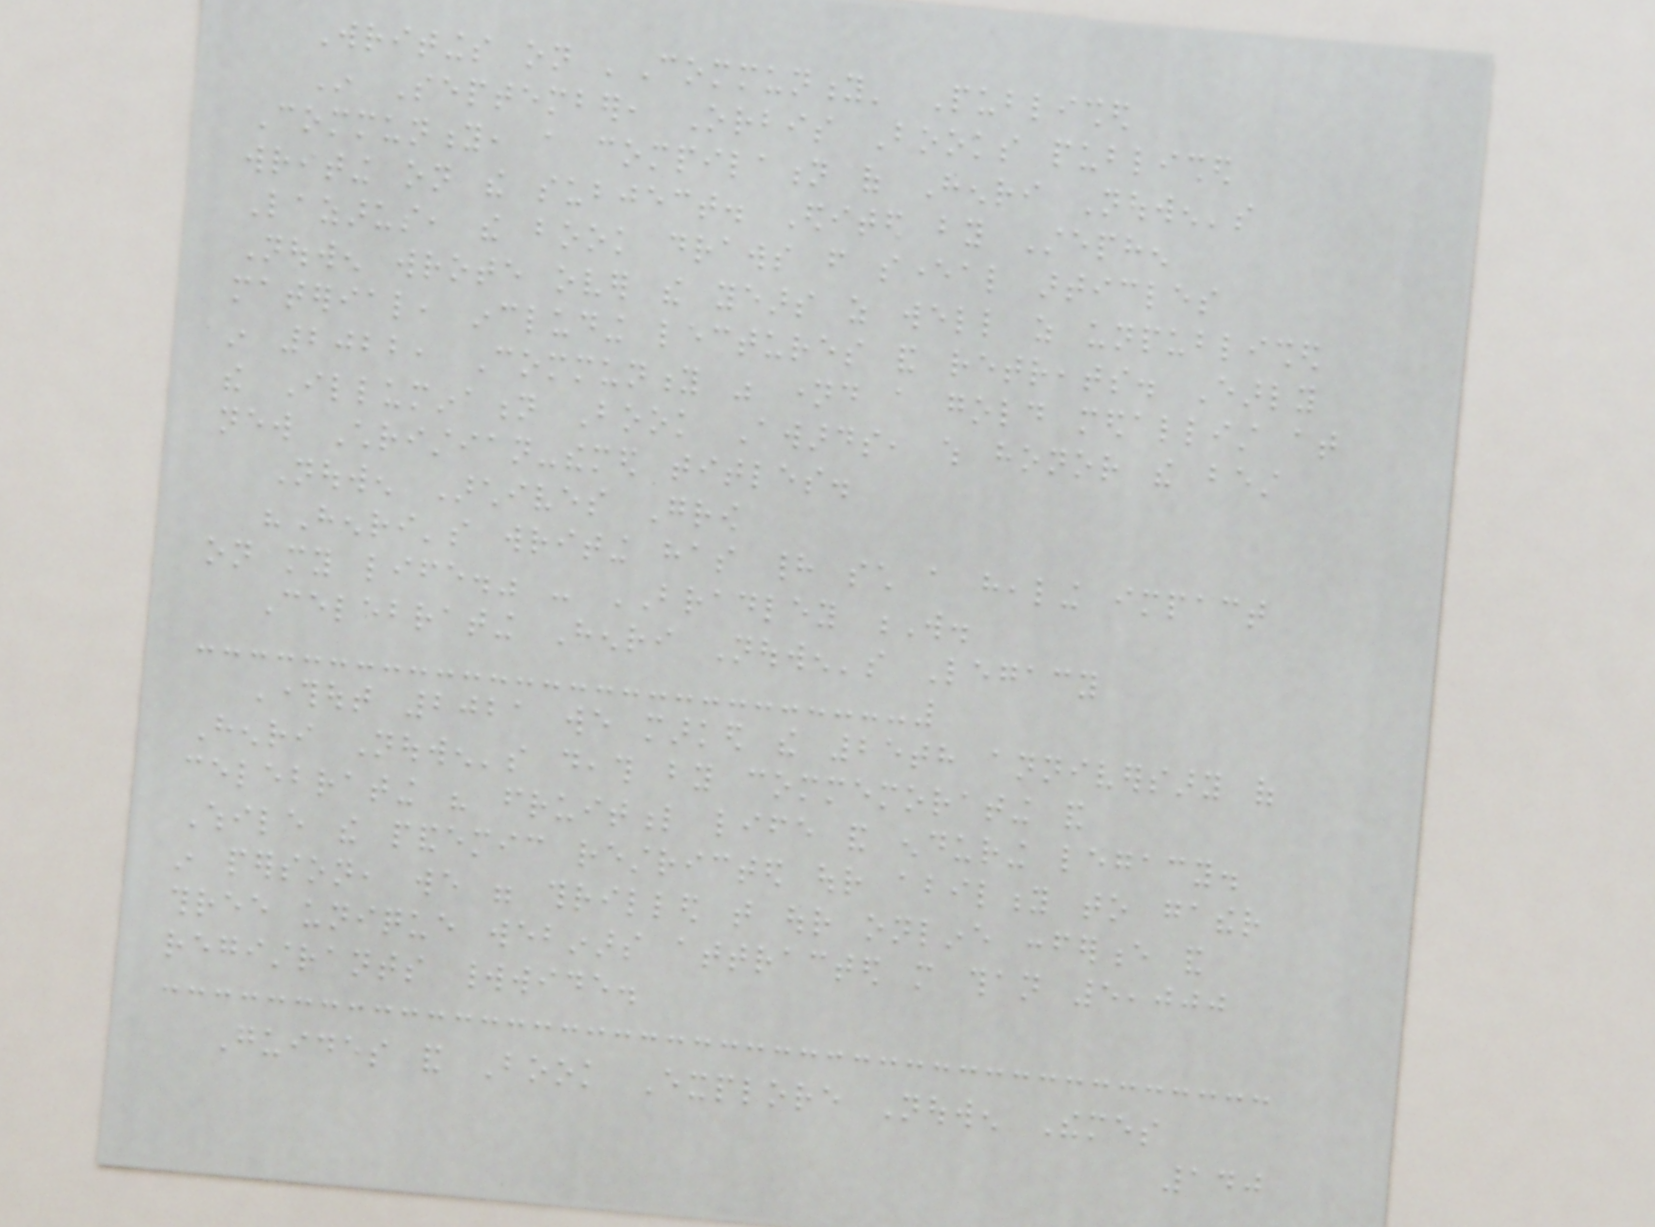Writings on 'Community' Published
In September, Orbis Books published
Community, a compilation of Henri Nouwen's
writing on the subject. Edited by Stephen
Lazarus, the book draws from several articles
Nouwen wrote over the years as well as unpublished
material, including lectures and retreats. Early
in 2022, Community was named a gold medallist at
the Illumination Book Awards, which honor the best
new Christian-themed titles.
Nouwen Archives Grow
"Henri's writing has had such a healing impact
on my life." - BRADLEY W.
Celebrating Henri Nouwen's Legacy
Throughout 2021 we marked the 25th anniversary of
Henri Nouwen's death by commemorating and
celebrating his fruitful life and enduring legacy.
While the pandemic restricted our ability to gather
in person, we were thrilled that our online conference and
three unique webinars attracted more than 5,000
registrants worldwide.
Guides and Book Explore Nouwen Themes
140
